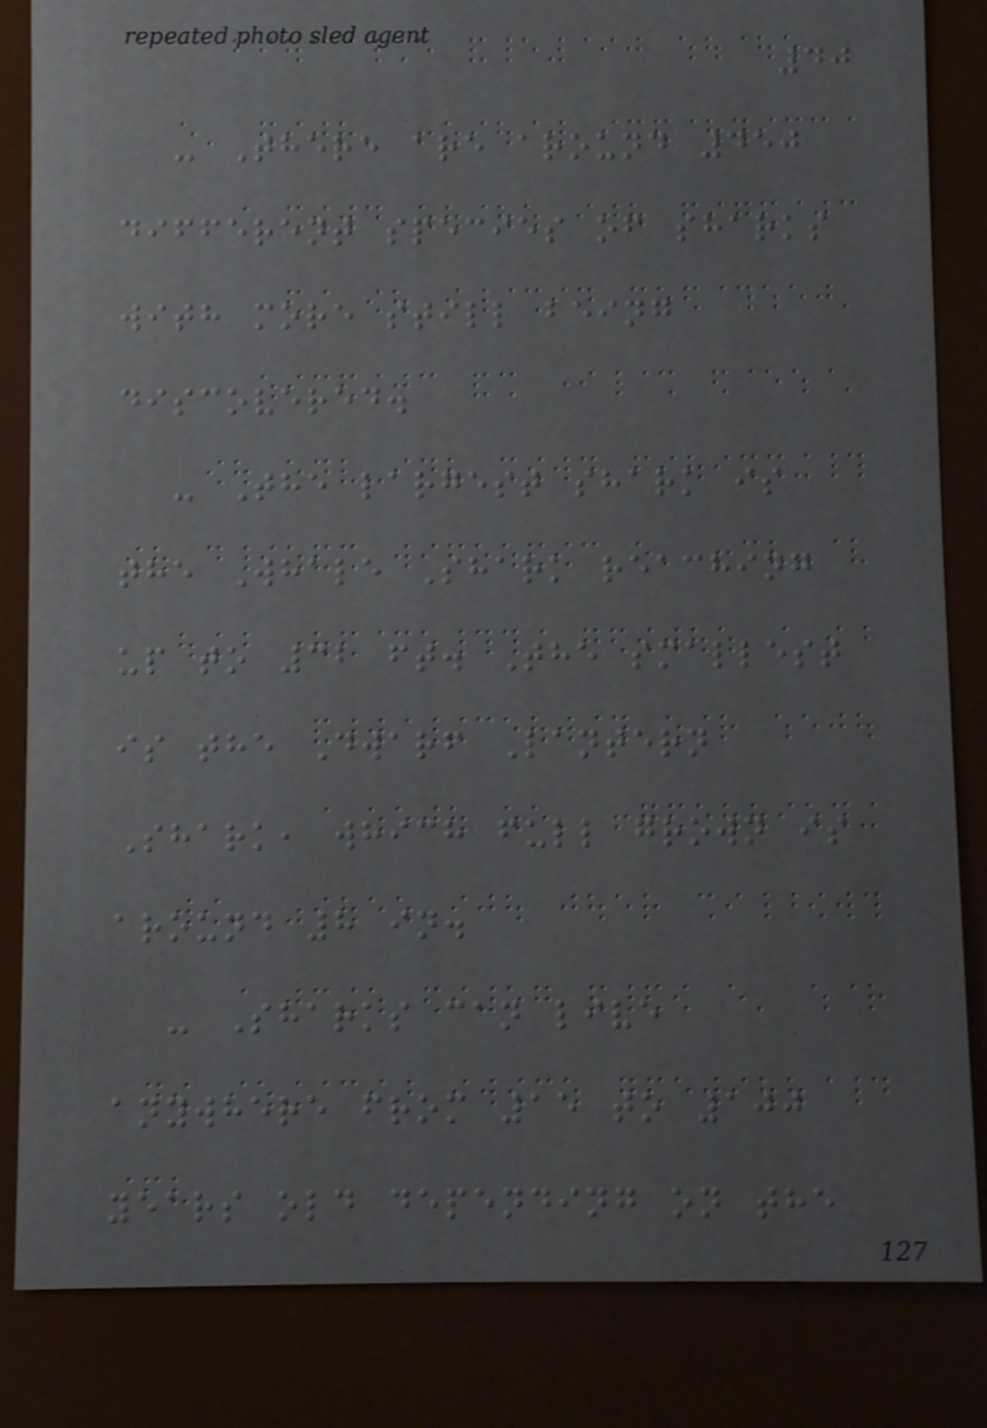40
- There are around 450
different species of sharks
with more still being
discovered.
- The largest shark is
the Whale Shark reaching
up to 32 ft. The smallest
is the Dwarf Lantern
Shark, which full grown is
around 8 in.
- Sharks can live
anywhere from 15 to 100
years old depending on the
